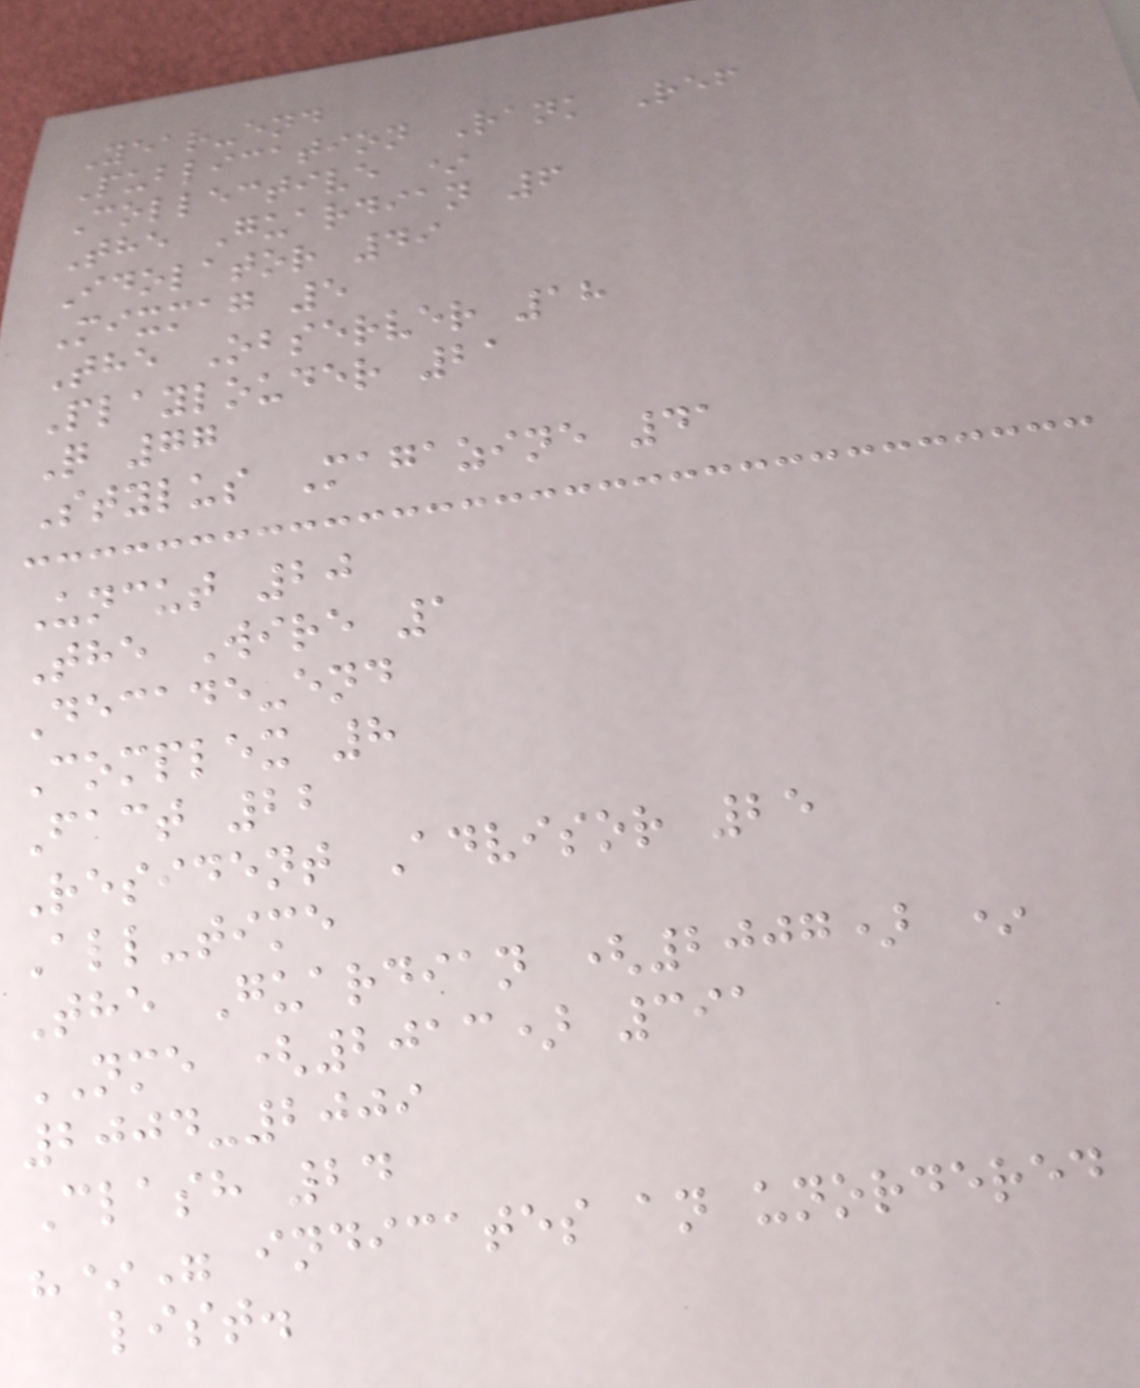Year-end
Publication Rank Ref
Collective *
The Guardian 6
Idolator 49
Mixmag 5
The Observer 18
Playlouder 21
Q 77
Stylus Magazine 41
Uncut 20
The Wire 1
Decade-end
Complex 8
Fact 22
Resident Advisor 25
All-time
The Guardian (2007) *
NME (2013) 391
2004-2009
Clash 24
"*" indicates an unordered
list.
